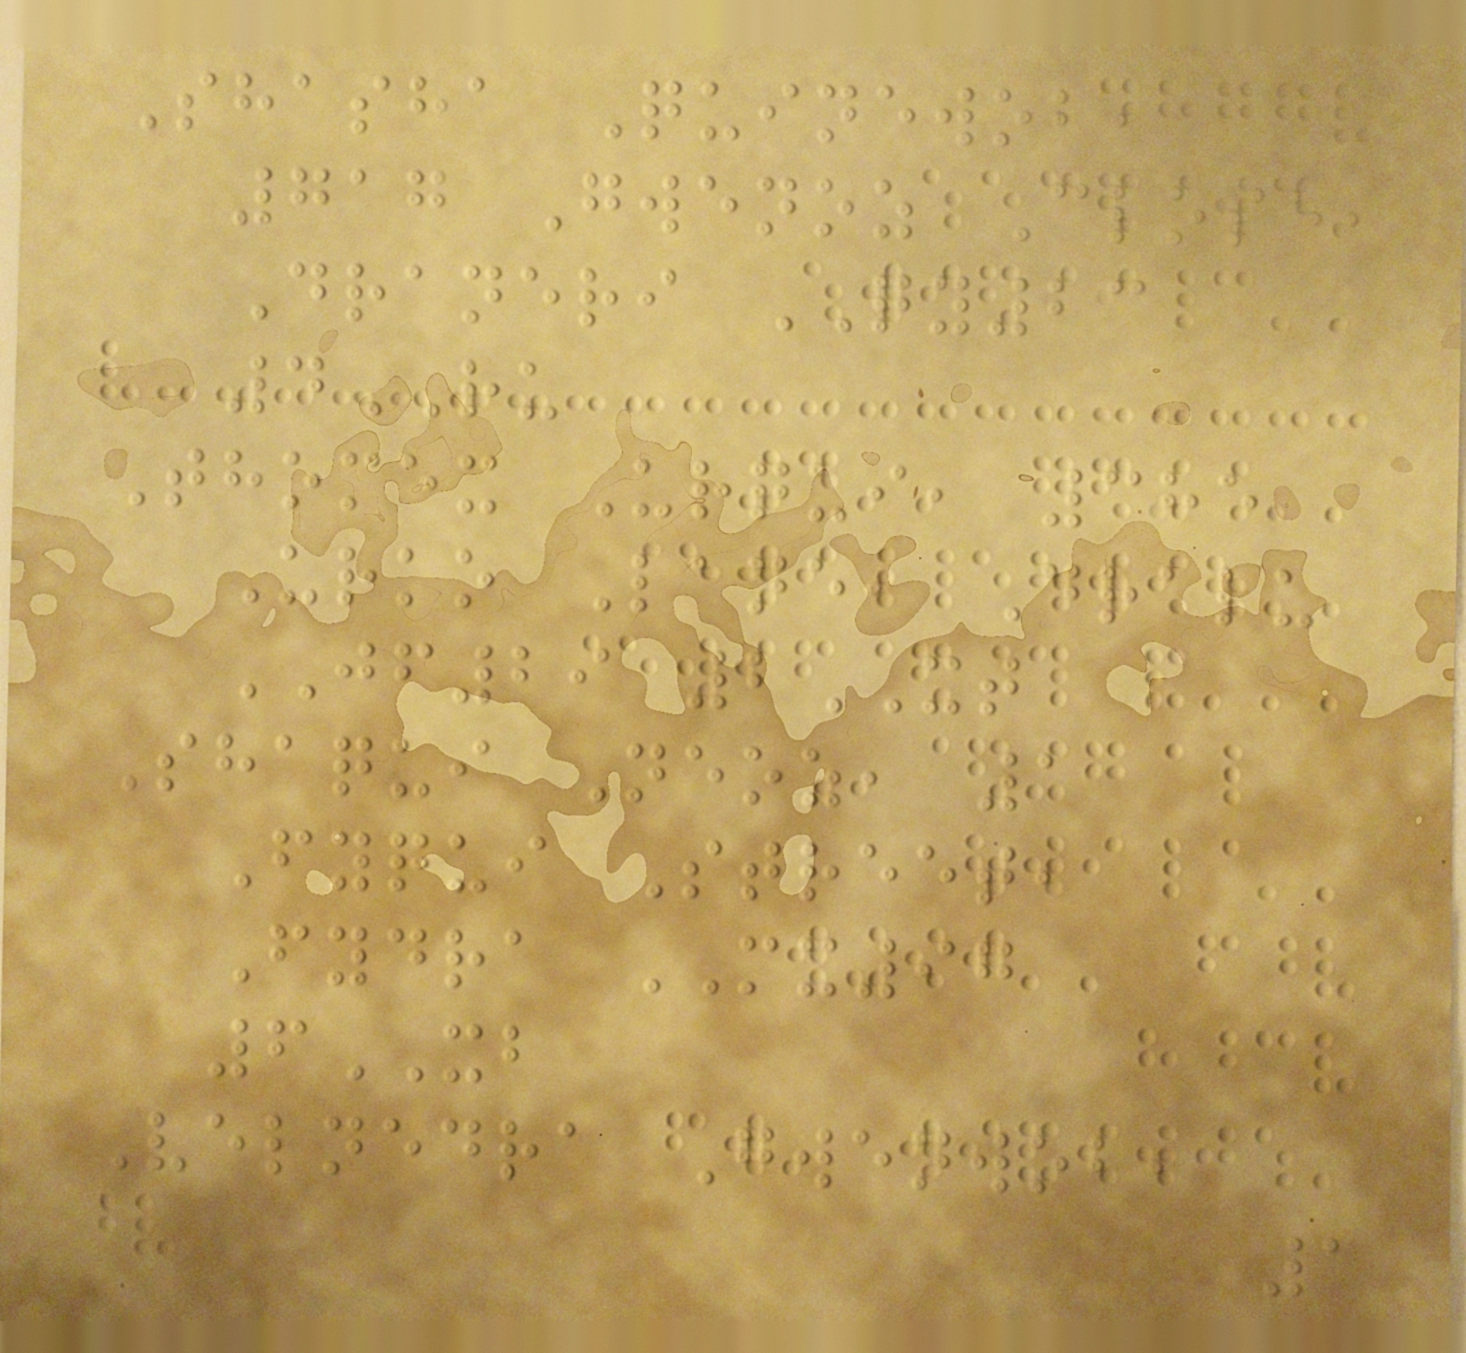Shasha Quinewob,
717 Gwenoz Close,
Draneri QY23
4RU
Thomex Urqui, 385
Urko Lane, Dralu
JF29 2XT
Shaqui Neoz, 1
Fyqui Street,
Fydra MX97
6XB
Velnedra Gwenwob,
1
